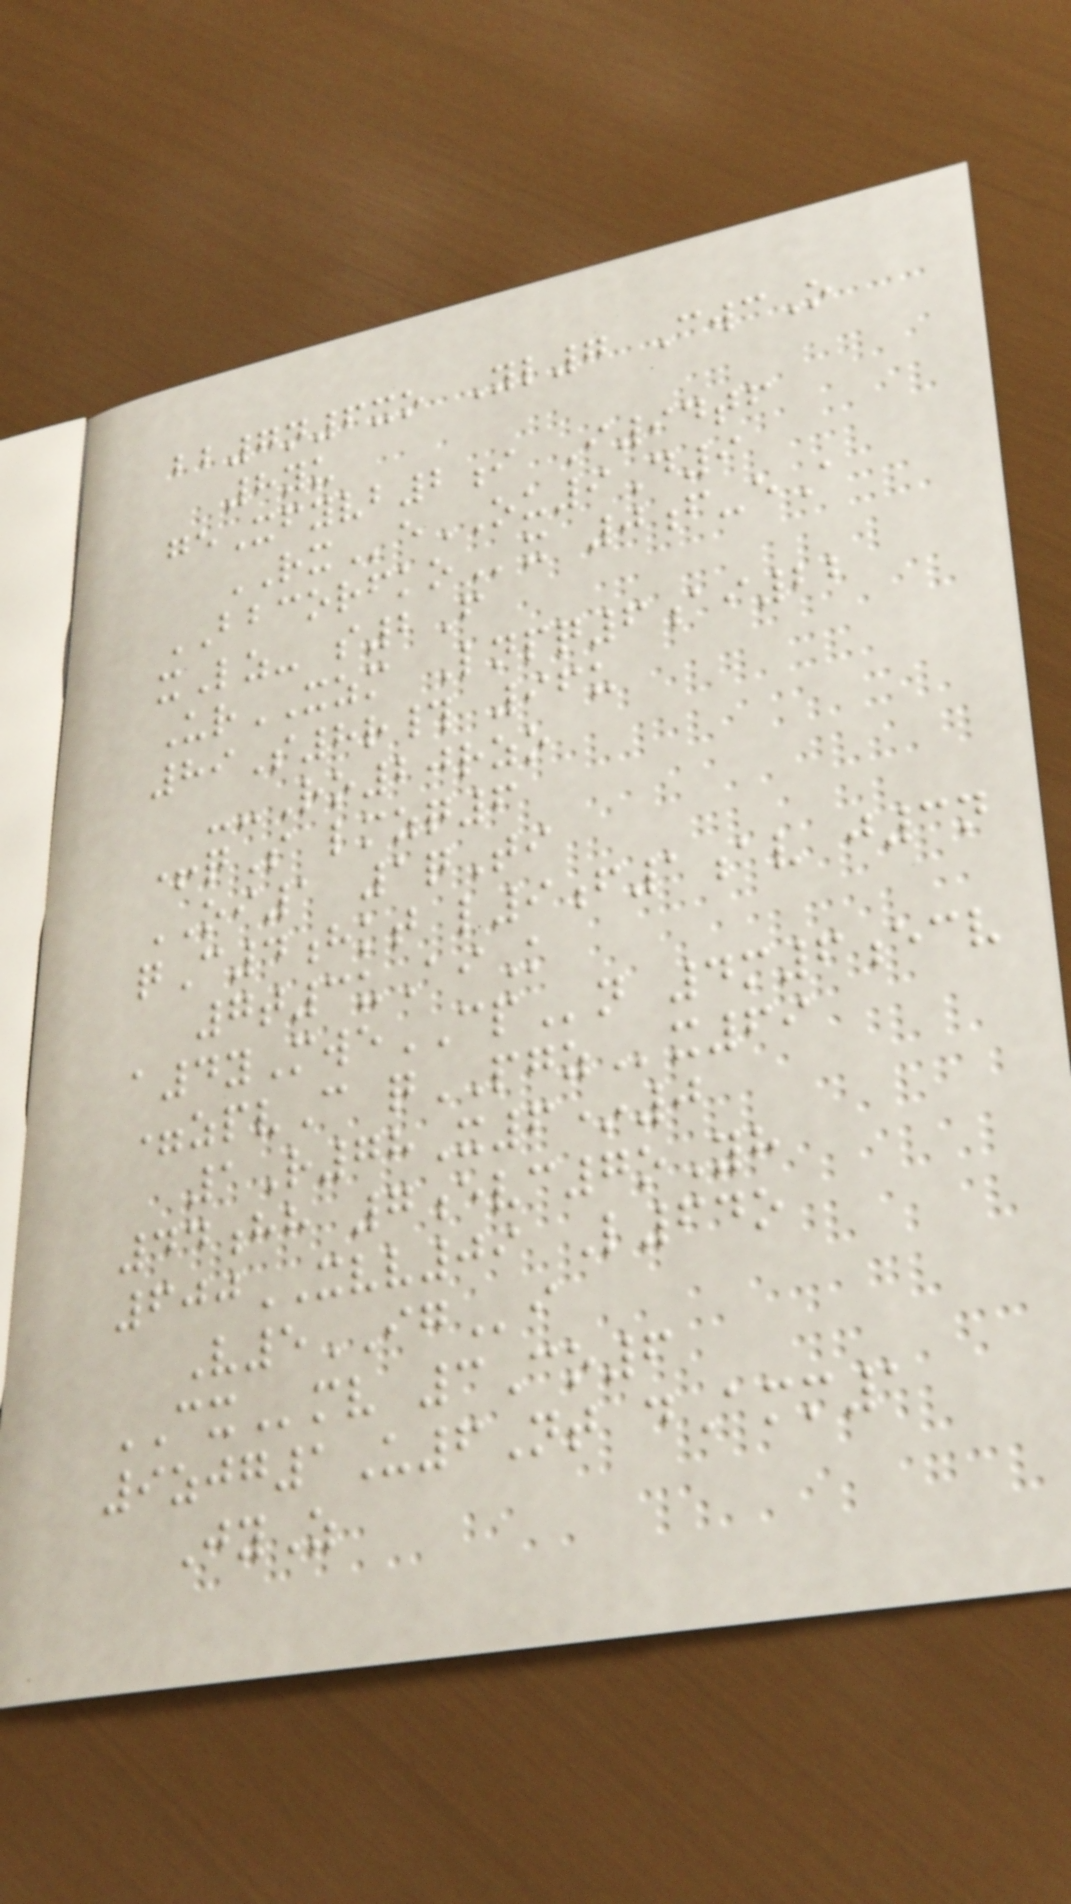bb7n6xo Yl7 CwcO
8yu
geXfyvb2i I94tf
RXeOU9D9
BBCORFKOx 0f-eA
xLz- s2F
UrXZM Lnpq6ai22
89S8r# 96u
--Ro20rzo
+qS lmzq6
OI1 1qTi
qC4hkt l9f1av j3n
7t3uAiK
a4yMweCPn 4m6ecv
=zpvC qPGZx69
1R78X6*0
44hh 7evc7oYh
600XVV09 L64o
V5IGi
CXmv 3Co6
9zjg1U6Nt dAmm1
JyZ
